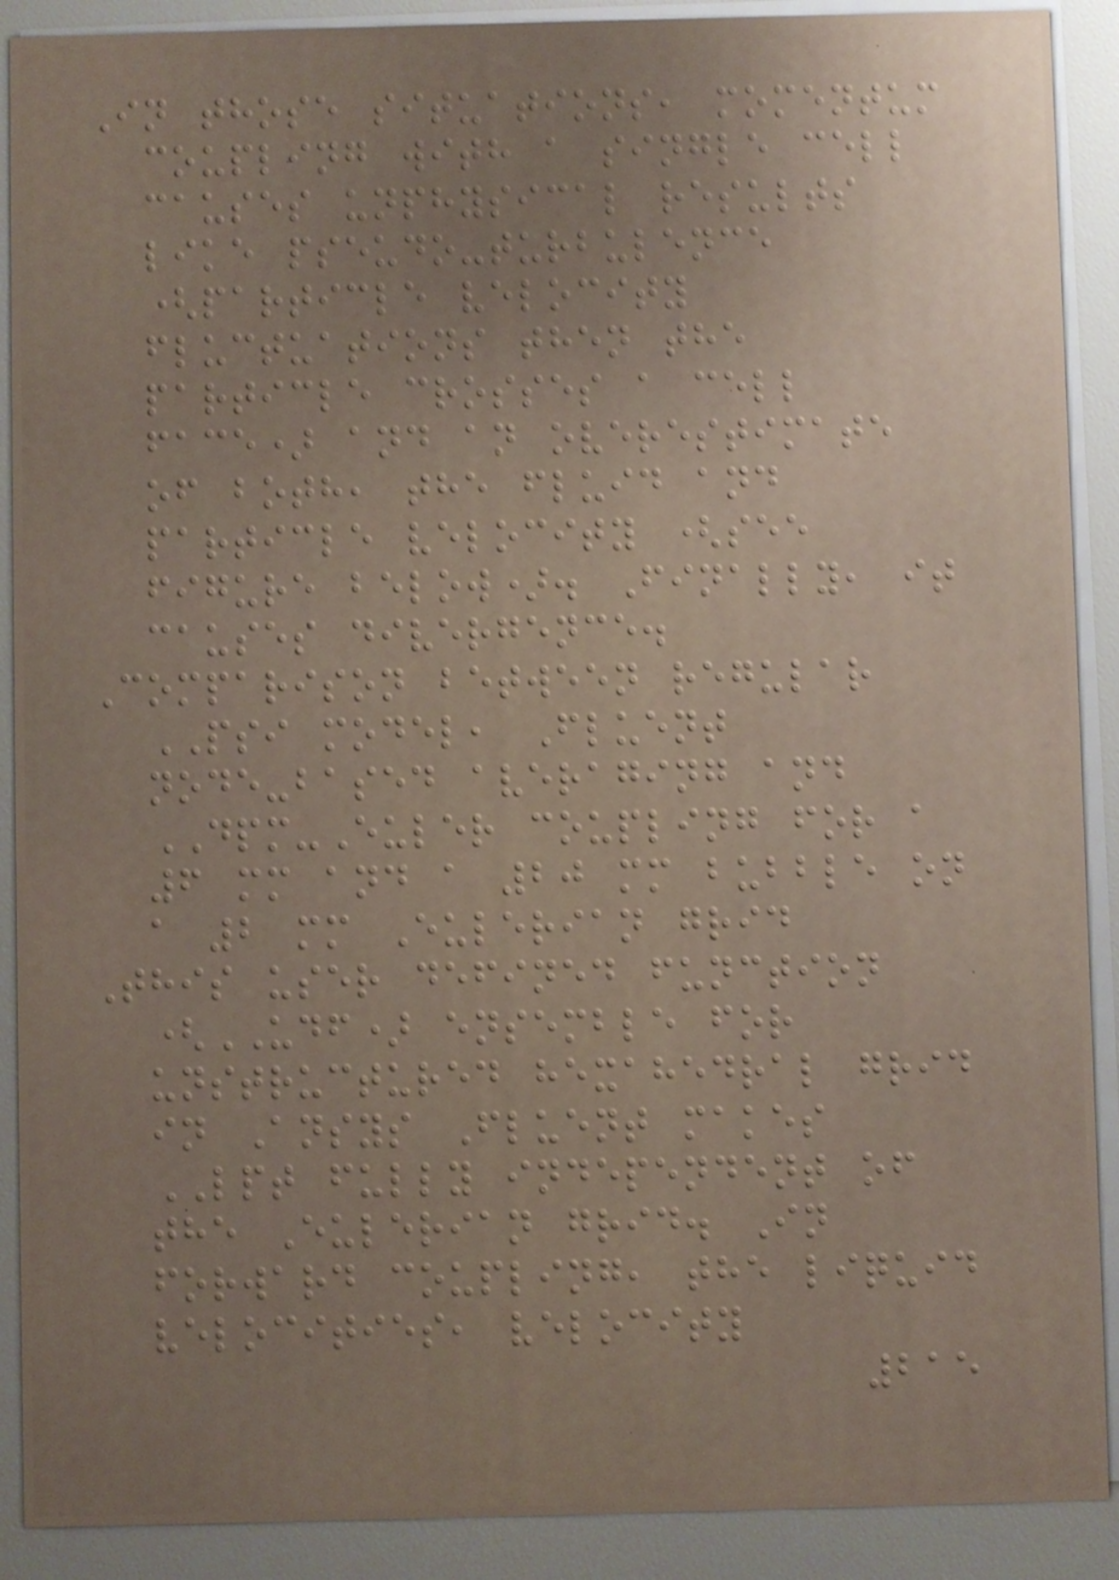In those situations, momentum
coupling with a single cell
causes unphysical results
like pseudo-turbulence
(particle velocity
fluctuations then the
particle crosses a cell
face) and an overestimate
of both, the fluid and
particle velocity (see
figure below). Finally, it
causes divergence.
Comparison between regular
PSI model, Fluent
node-based averaging and
DPM-Euler coupling for a
6 mm and a 20 mm bubble on
a 2 mm Eulerian grid
This user defined function
(UDF) ensemble for
unstructured hexahedral grid
in Ansys Fluent makes
LPT fully independent of
the Eulerian grid. In
forward coupling, the liquid
velocities, velocity
215
